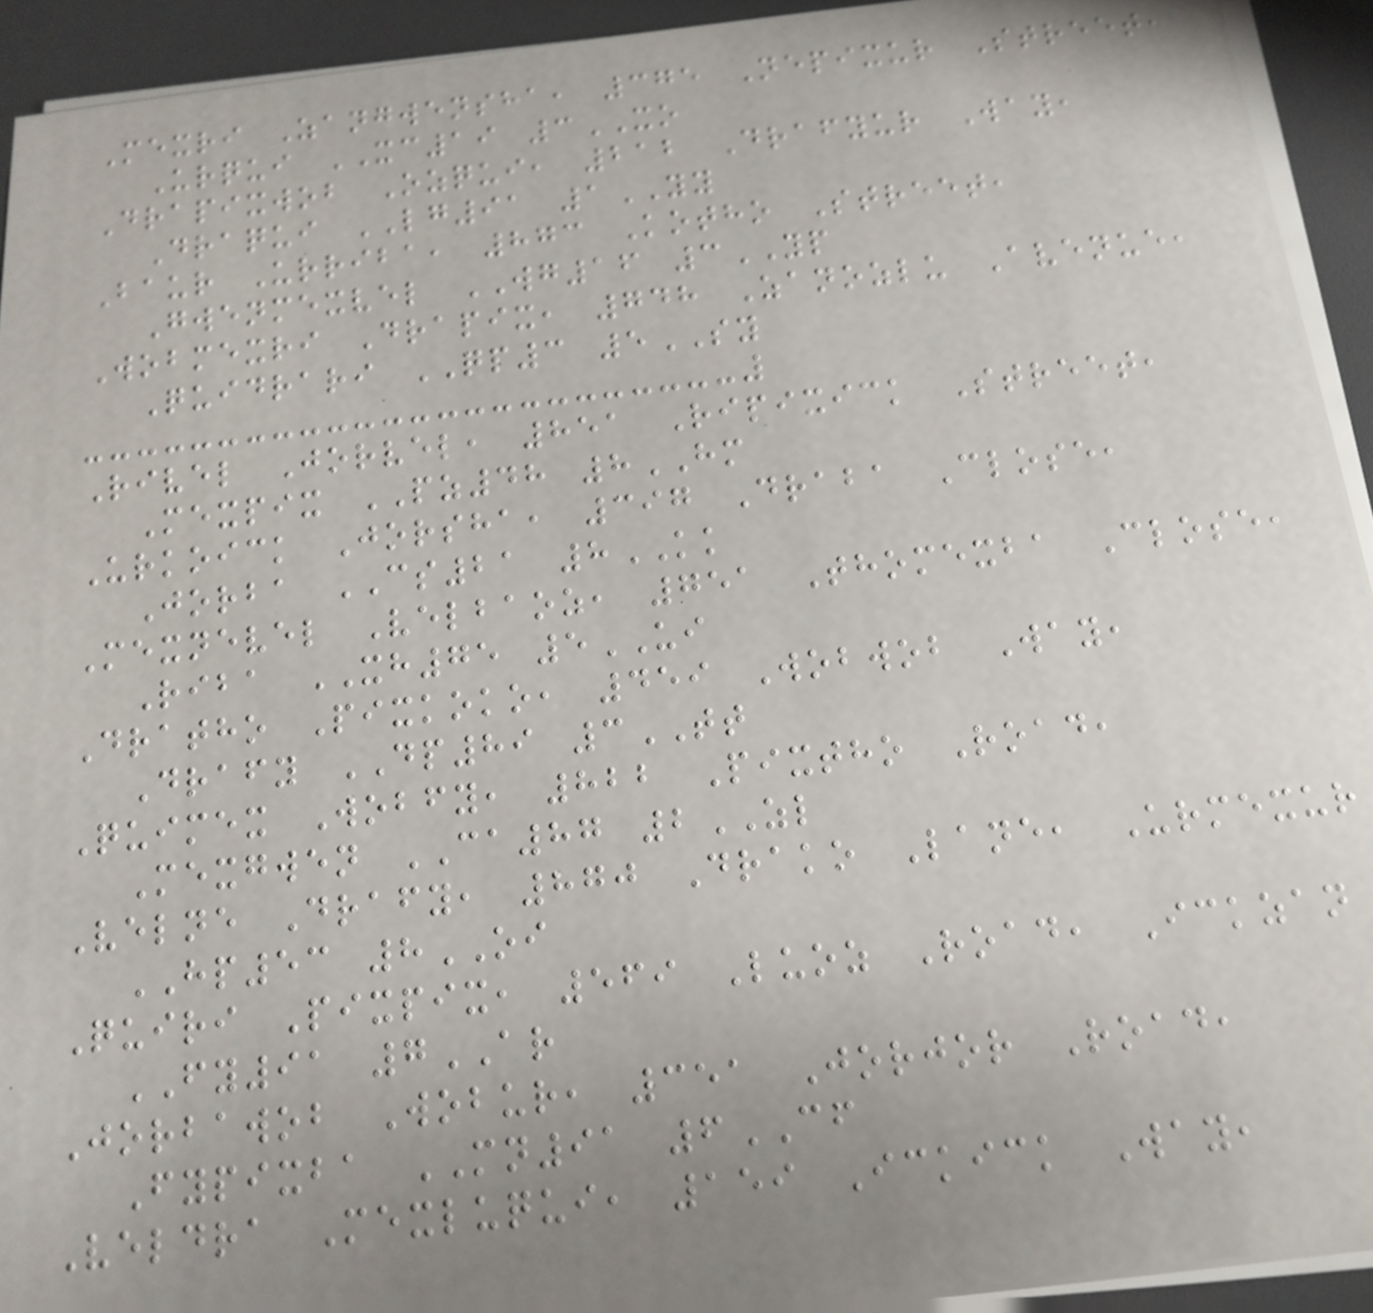Mexri Zangwensha, 375 Nepixur Street,
Urqui XC19 3XO
Drapixwob Ozqui, 212 Drafyur Way,
Draqui LG91 1YY
Baur Urriba, 873 Kotho Street,
Gwenmexvel WG16 3YP
Wobmexri Drapix, 748 Zanozlu Avenue,
Quidrari QP3 5SY
Rivel Jorvel, 851 Ripixick Street,
Mexpix PZ48 8HM
Urkoick Jorsha, 397 Draba Close,
Jorba CS21 8KK
Mexnevel Velbaoz, 751 Thomexba Close,
Riba XH75 5UI
Dratho Pixkoko, 459 Wobwob Way,
Drafy DP89 3TT
Quimex Wobfy, 822 Pixtho Road,
Mexgwen CA87 2ZL
Velne Drafy, 870 Drako Lane, Urmexur
HP53 8OI
Quiri Pixpix, 569 Luoz Road, Ickzan
FY91 7AR
Jorbawob Wobur, 351 Jorjor Road,
Fypixba MN91 6CF
Veldra Mexluqui, 159 Ickick Way,
